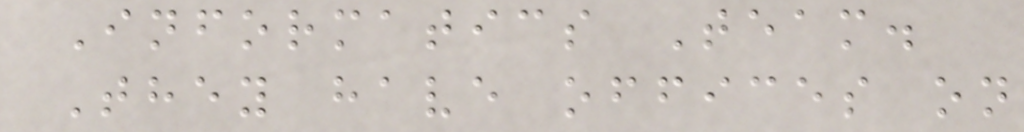Informatics Team.
They have offices on
